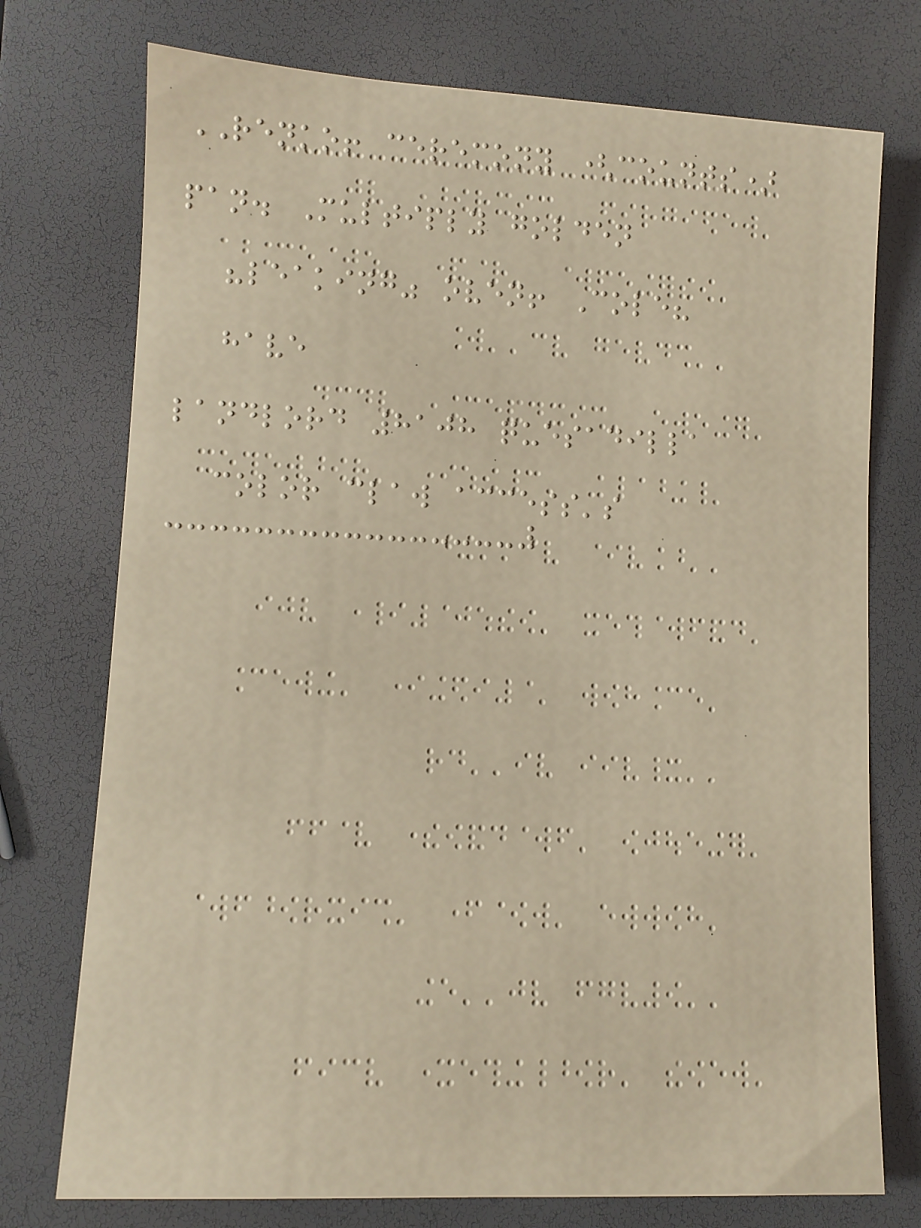RENKO! ceremony (counts)
pan. Multiply golden
"leaking" oven! Cole?
have
landlord 8108 quesadilla
color claw access's
